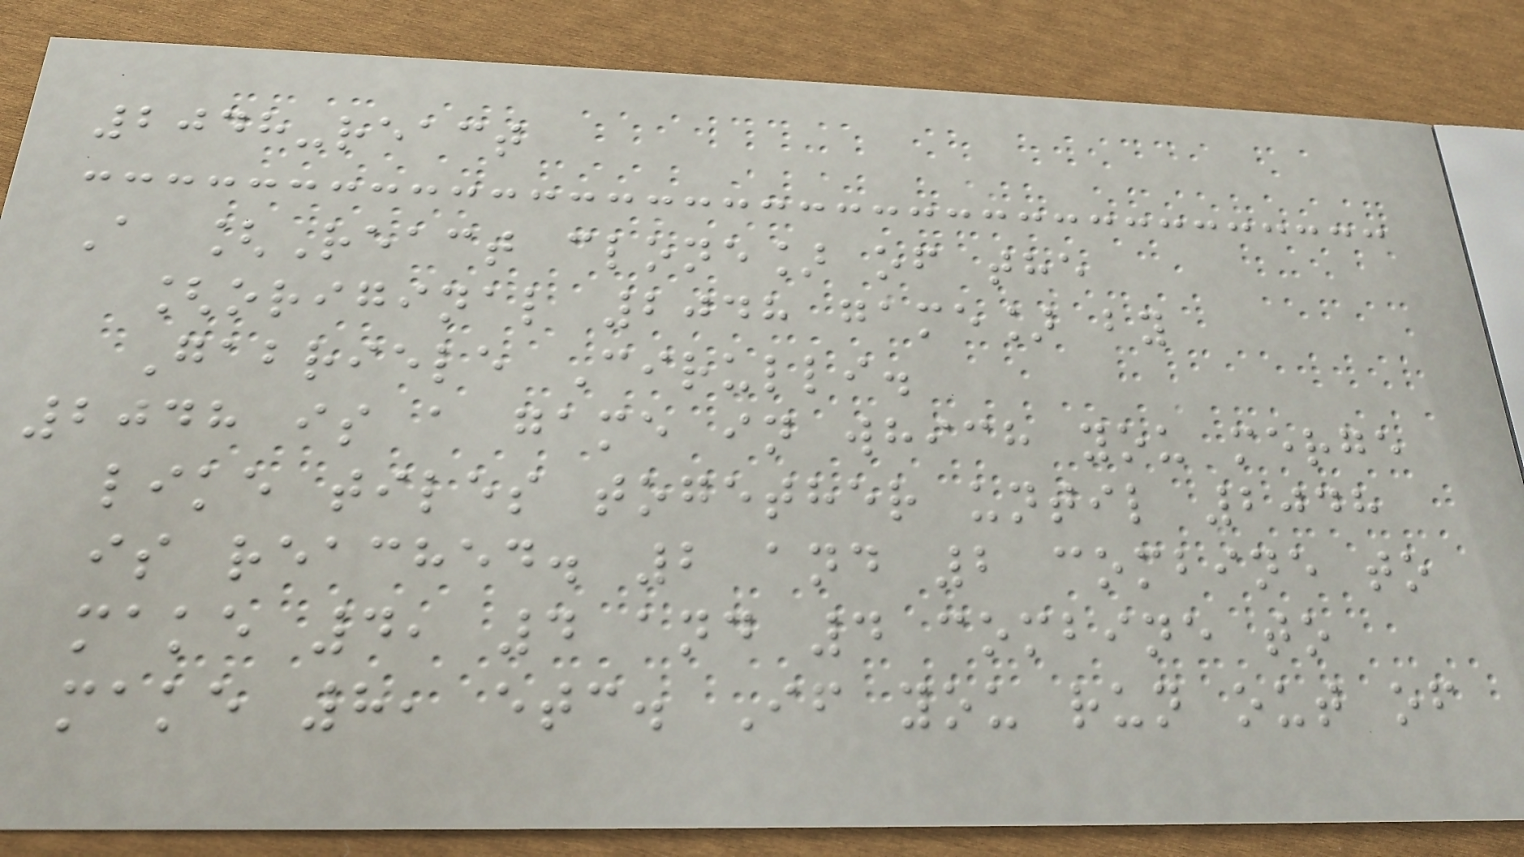2048-react
A [React clone] of the
[original 2048 game] by
Gabriele Cirulli.
2048 is a game in which you merge
like tiles together until 2048
is reached. 2 and 2 combine to
make 4, 4 and 4 combine to
make 8, etc. If you run out of
